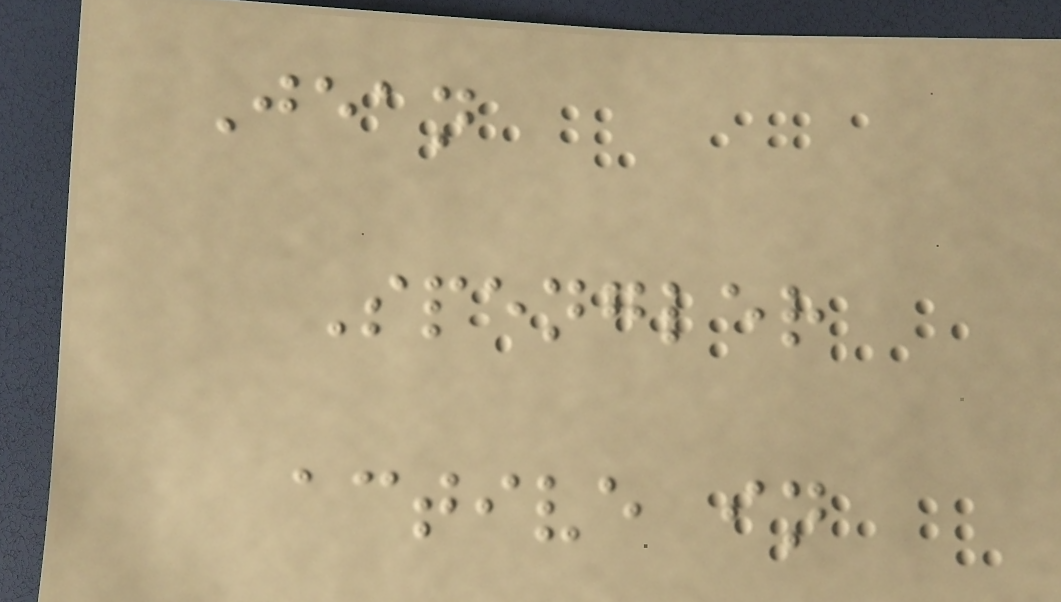Jean
Spengler
active in
